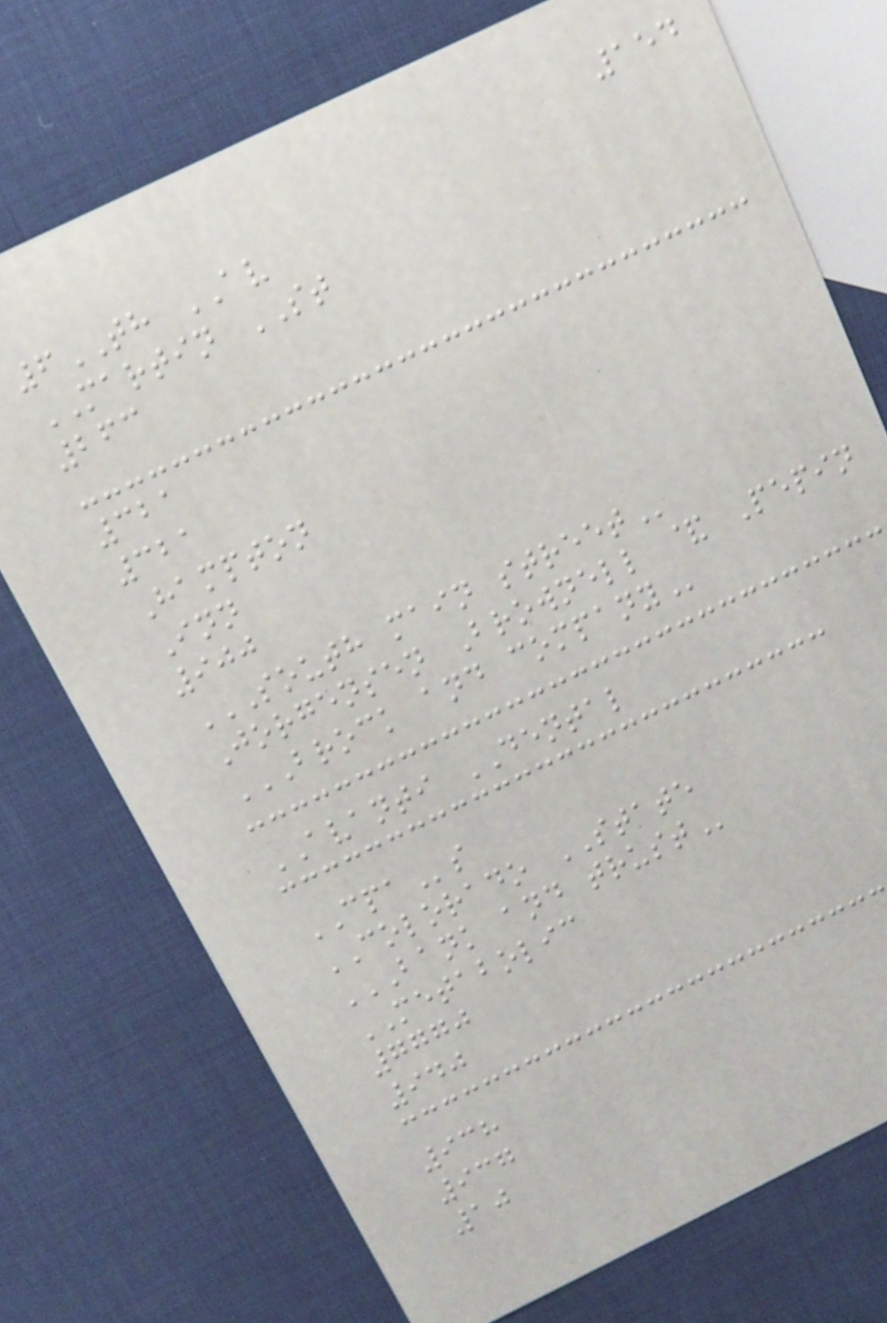154
6TH AV
MARTIN ST
263
321
321
Hampton
Inn
900
SOUTH MAIN STREET
Jorgensen Brownell & Pepin
BROCK AND COMPANY
AVANTI DENTAL
CPAs
COLORADO STATE
BANK AND TRUST
METABOLIC
7770
940
938
937
10
